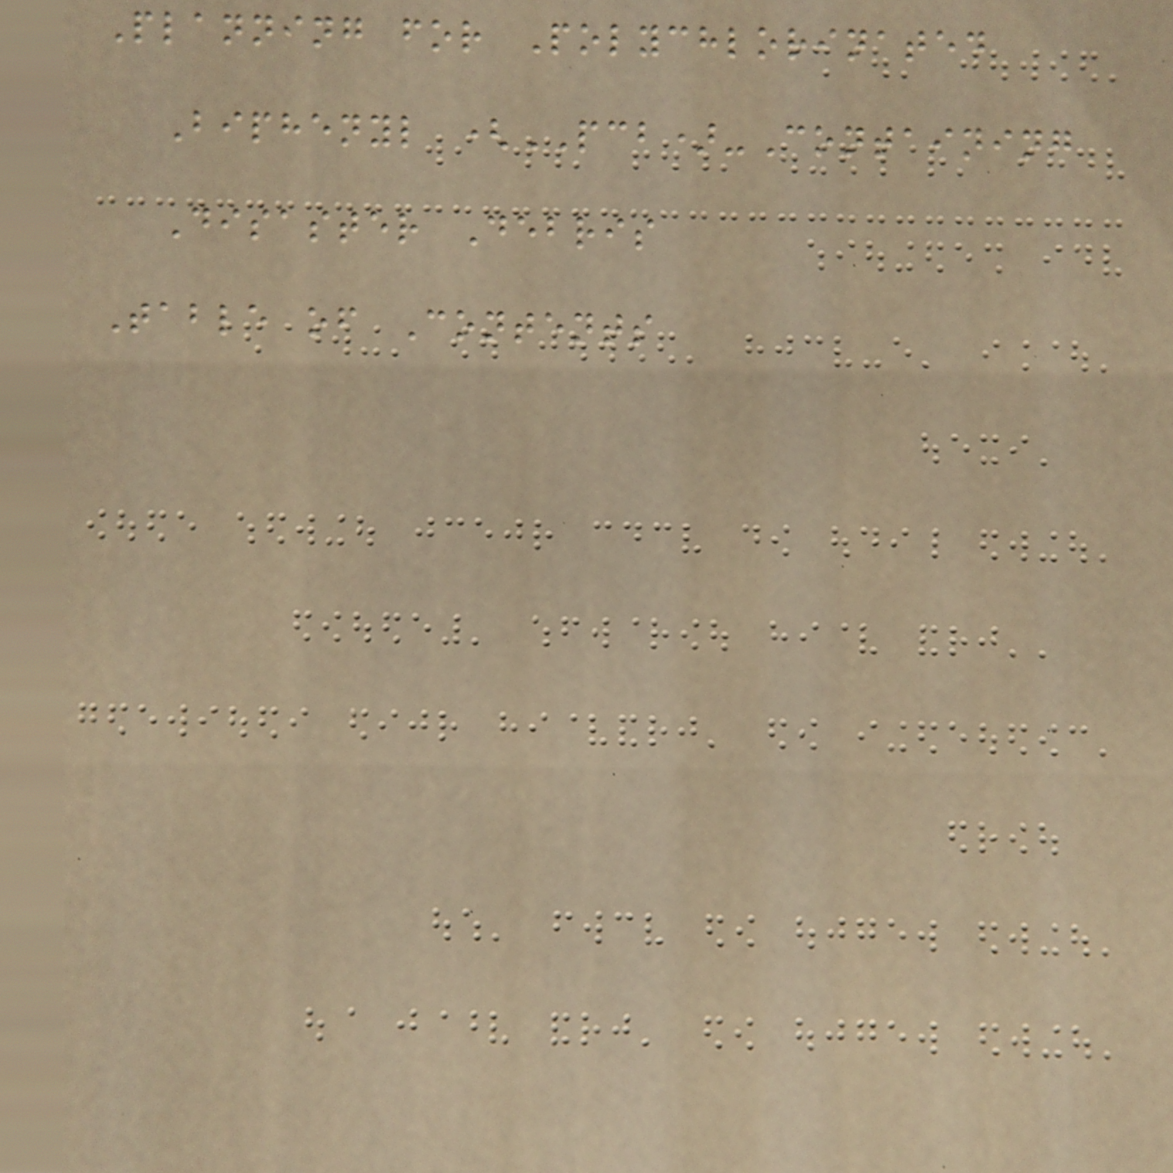Planning for Polychlorinated
Biphenyl (PCB)-Containing
Disaster Debris
Table of Contents
